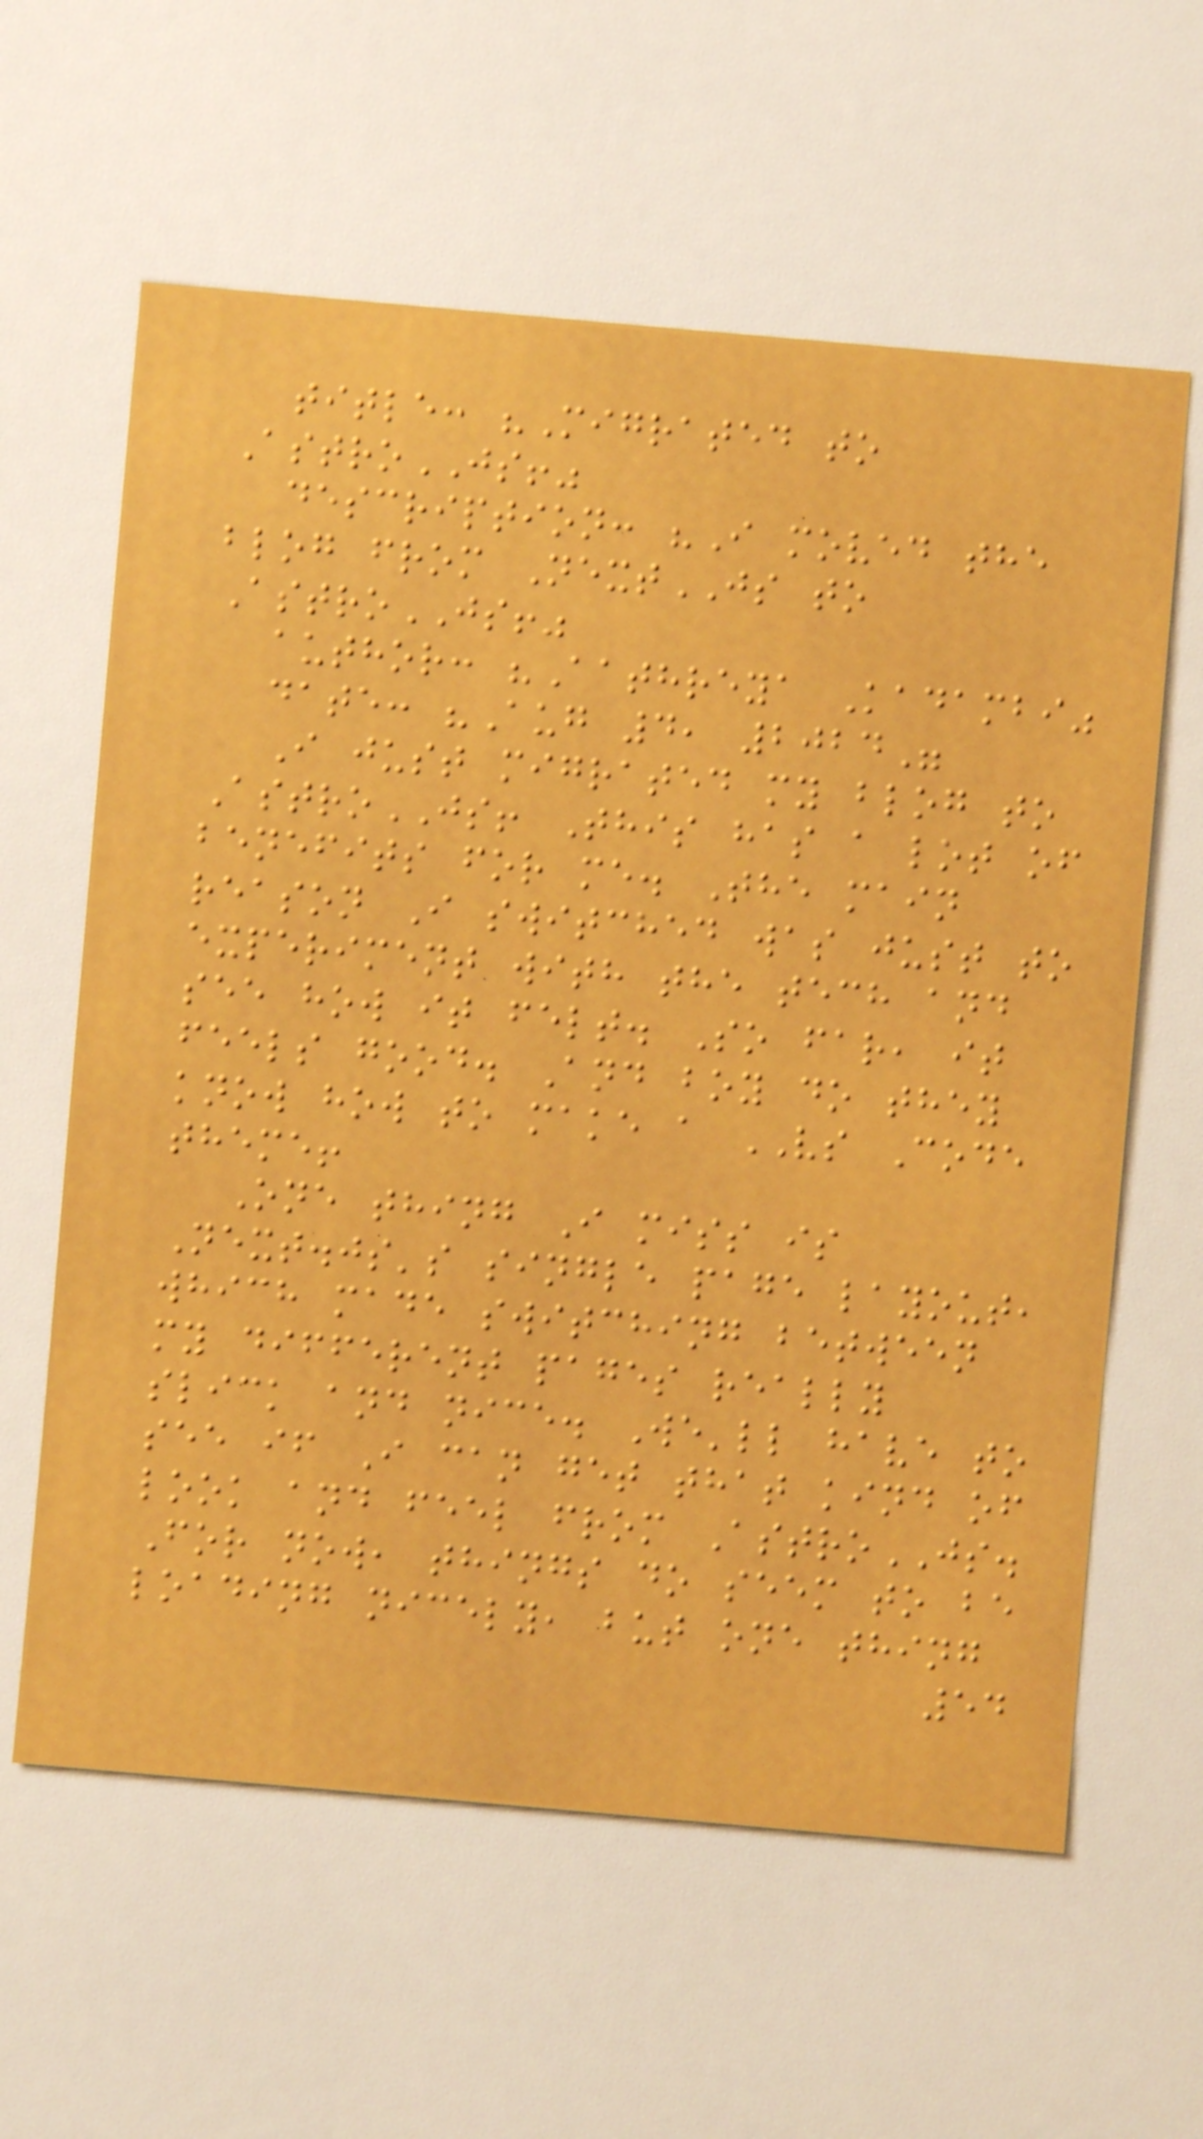title: "Migrated to
AstroJS!"
description: "I moved the
blog from NextJS to
AstroJS!"
author: "Aathreya Kadambi"
date: "Aug 4, 2024"
I just migrated my blog to
AstroJS! This has a lot of
benefits for me. The main
reason I switched was just to
experiment with the tech and
see how it felt. So far, it
feels good. And boy do they
know how to make a VS Code
theme!
One thing I miss is
Next.js's single page layout,
which made switching between
my different pages really
slick and nice. We'll have to
see if I can get that kind of
look and feel from AstroJS.
For now, things do seem to be
loading nicely, but one thing
54
